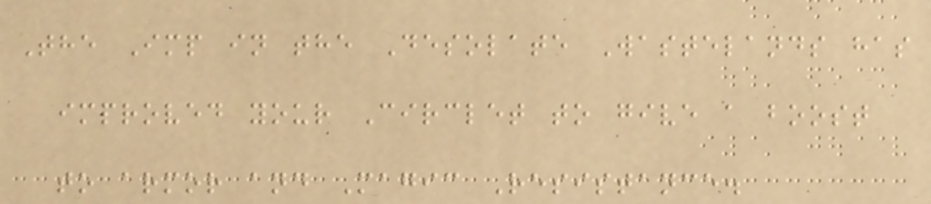The Imp in the Desolate Wastelands has
improved your Circlet to give a boost
to armor and Magic Resistance.
